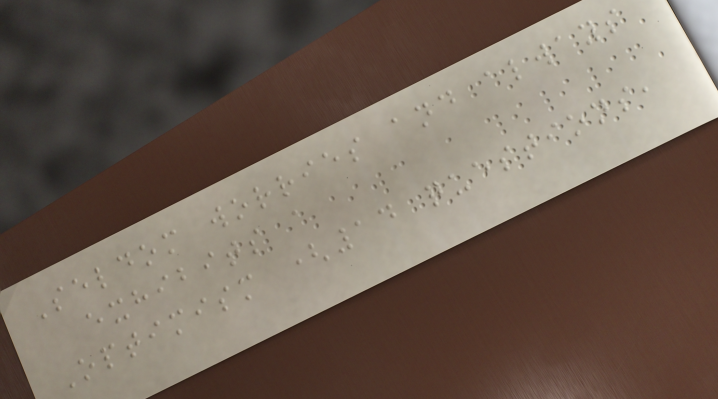Seldom worries and always
exhibits a
Optimism (14 questions,
